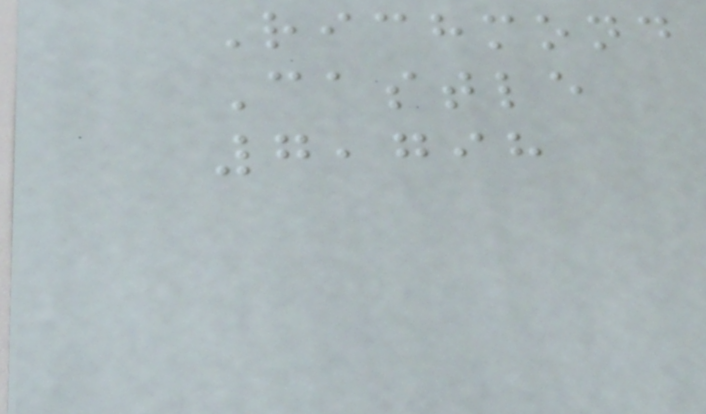Richmond
Castle
7,798
